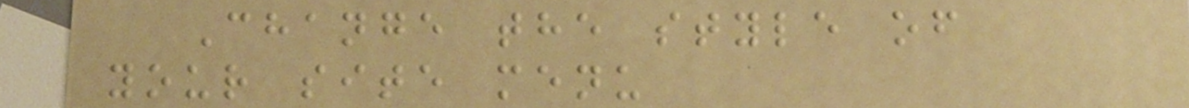Change the style of
your site menu
